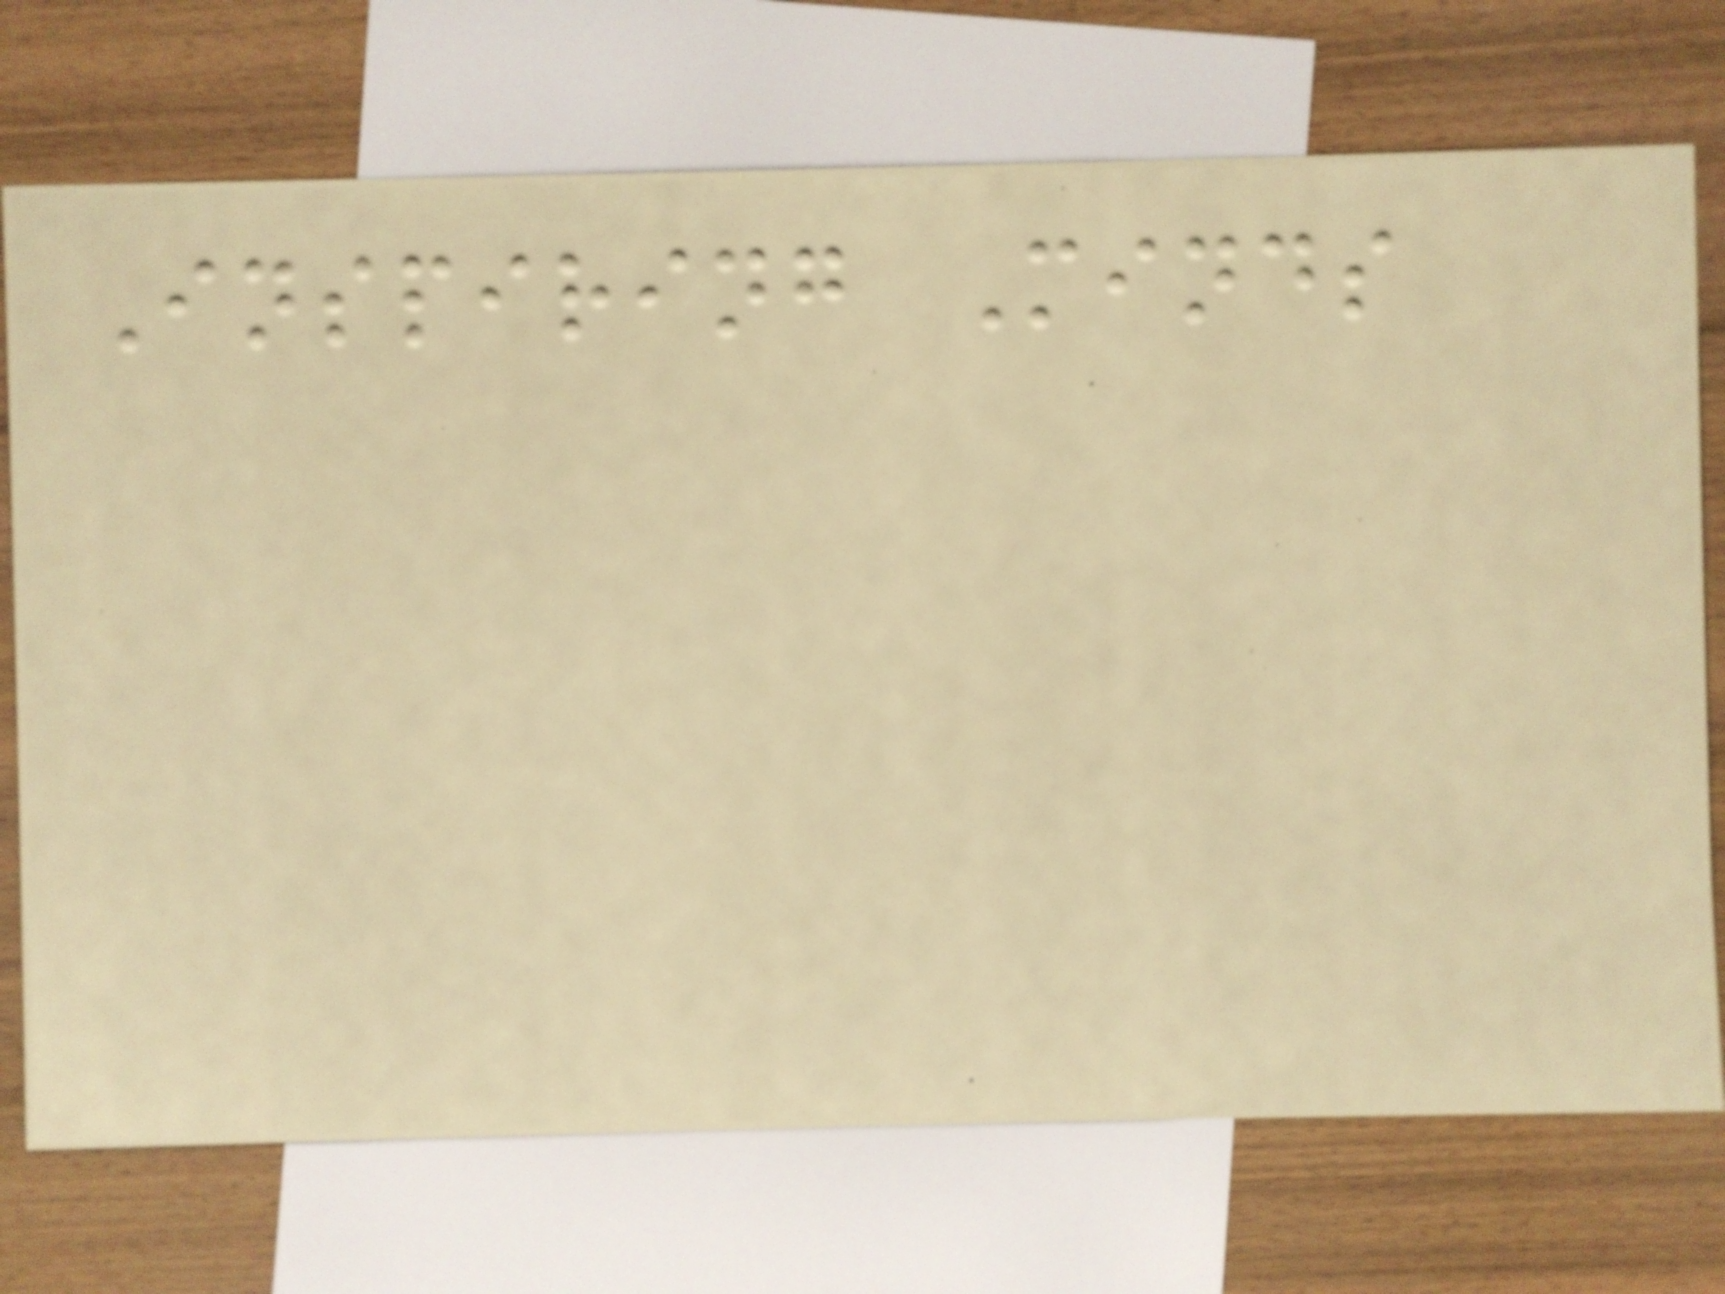Inspiring Minds
